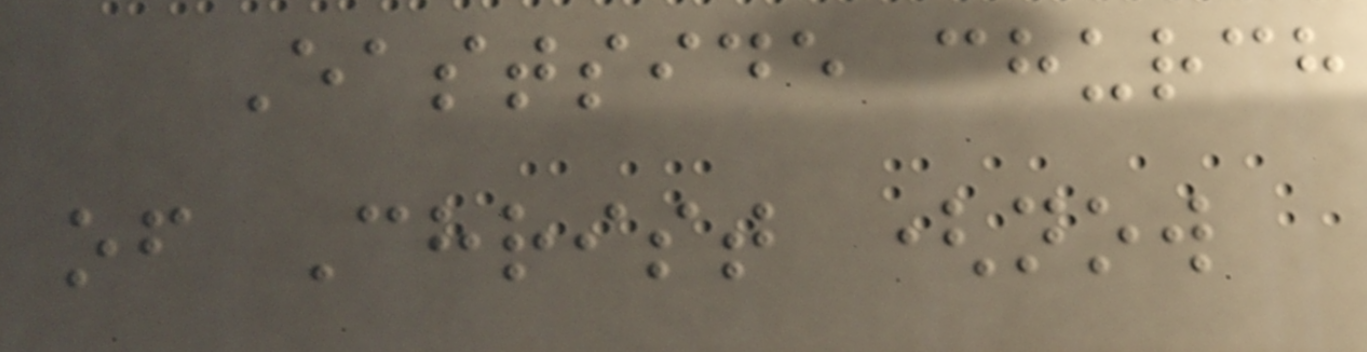Eastside church
of Christ (now
